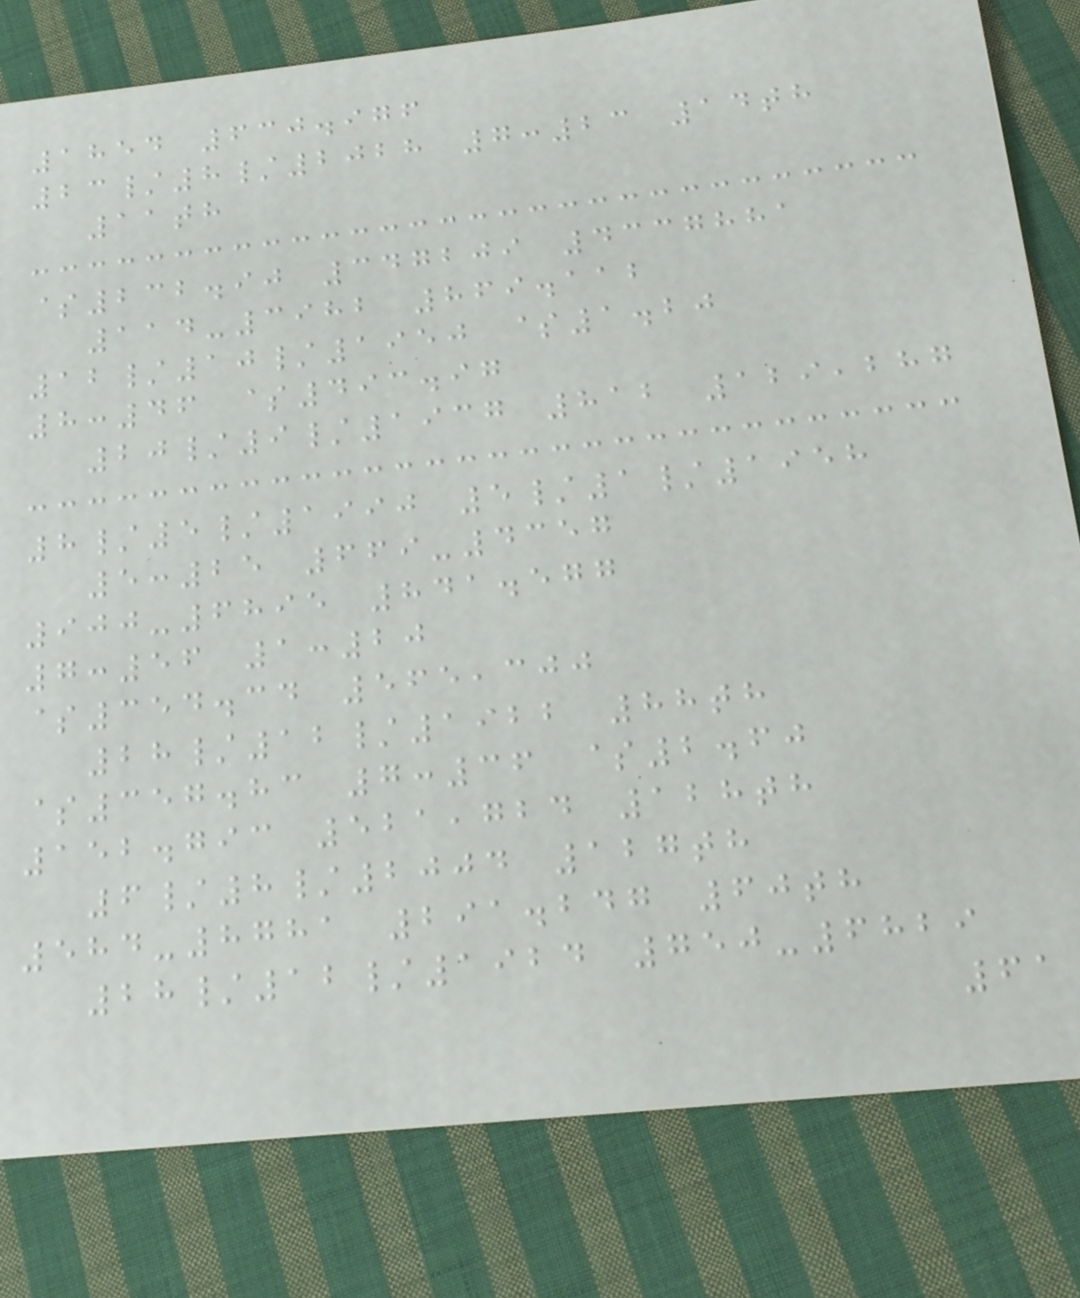1854 630.976
23/8/2028 7:23 14th
11th
$232.90 347209 4337881
114-3982 869.112
12/10/1950 $1.20
8:46 $493.97
20/9/1937 812 129,287
8/5/1990 5/1/1958
5:25 669-4357
900-6895 841.577
7:56 1:20
$354.34 565,300
28/12/1922 88th
$357.83 7:36 $2.60
152.793 521,724 128th
6/8/2004 127th
584-8781 291.247 60th
28/12/1924 750-6829
61
